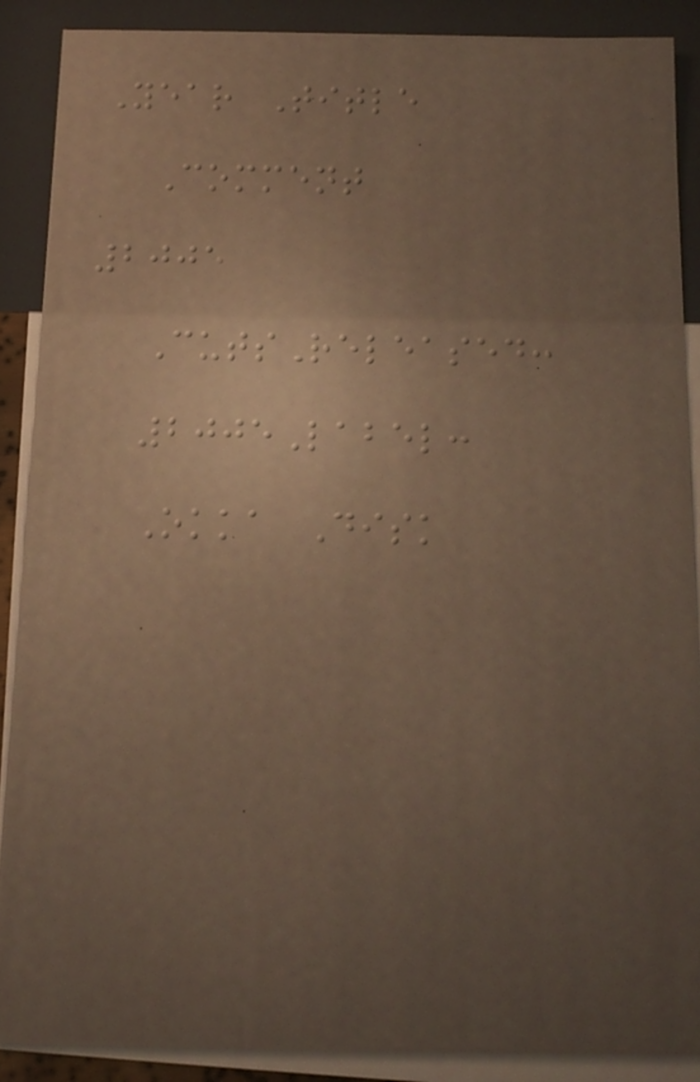Year Title
Comment
2005
CutsReleased:
2005Label:
Okka Disk
